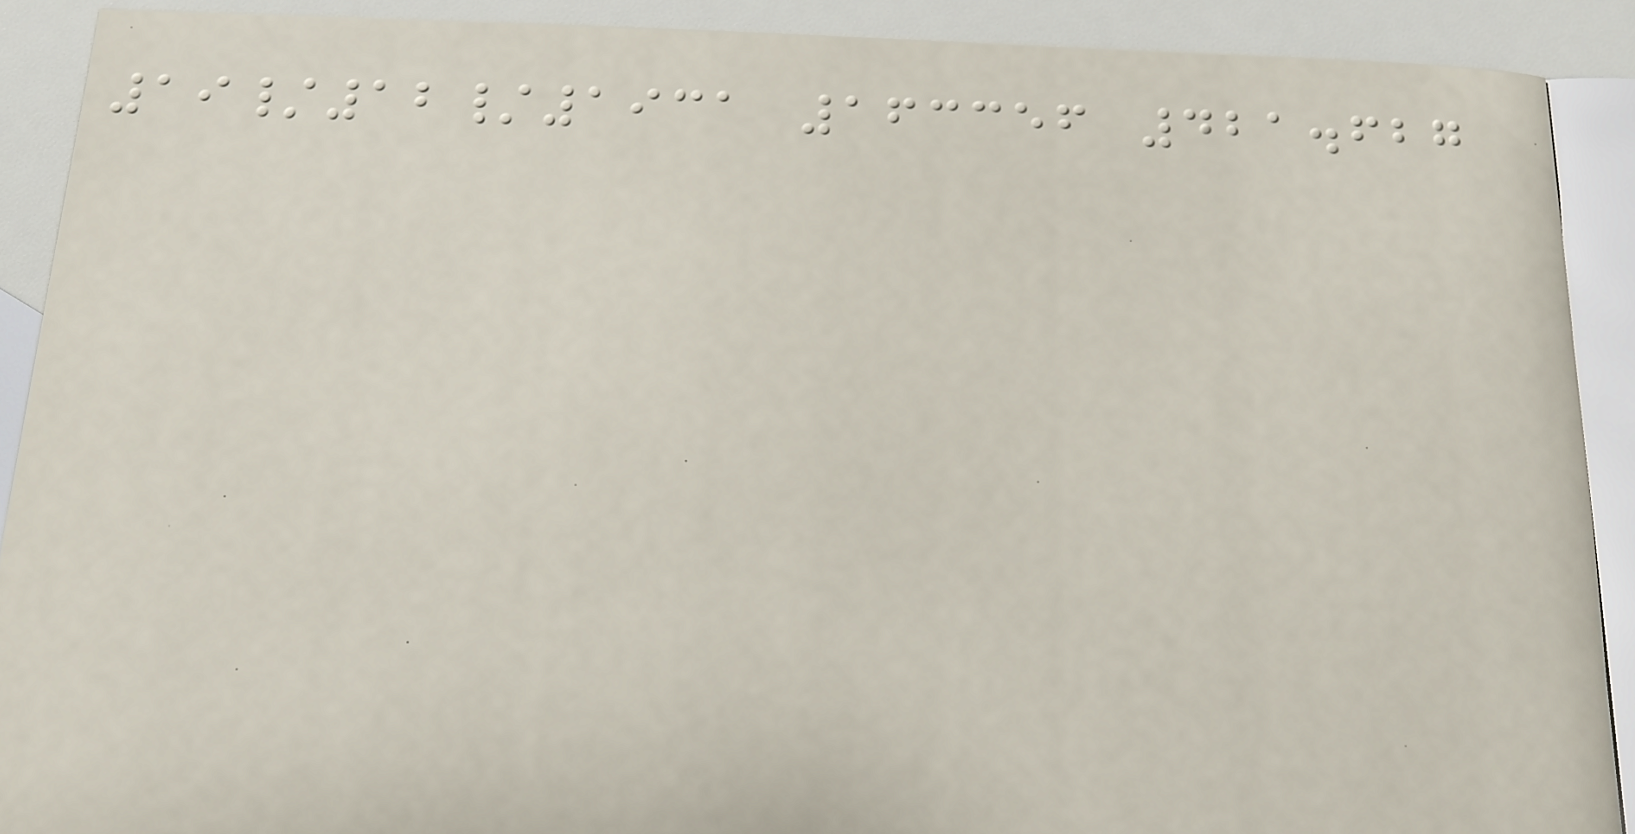19/12/1931 163356 421.627
